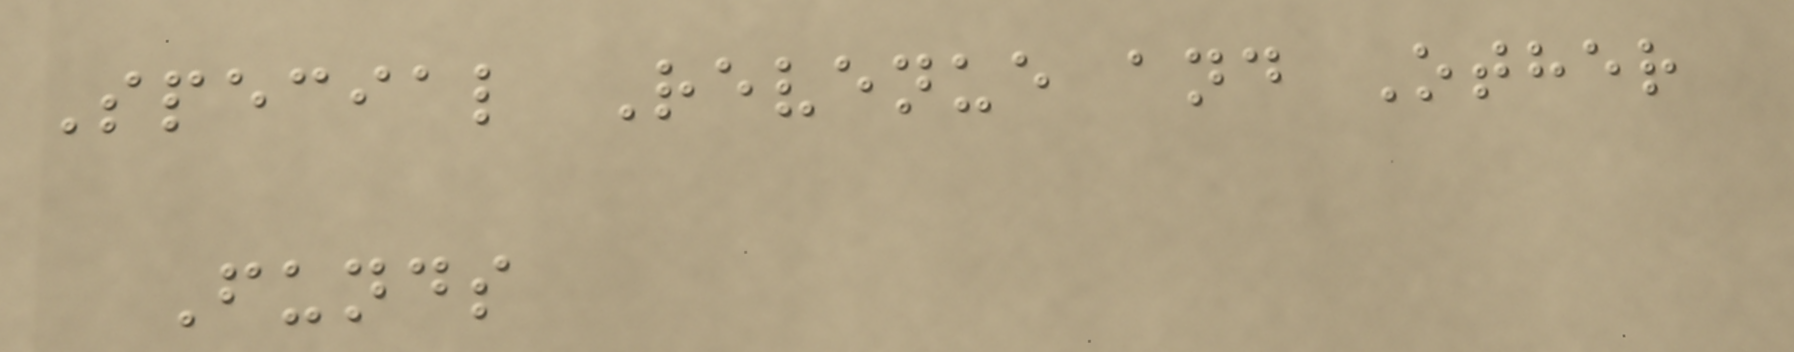Special Revenue and Other
Funds
